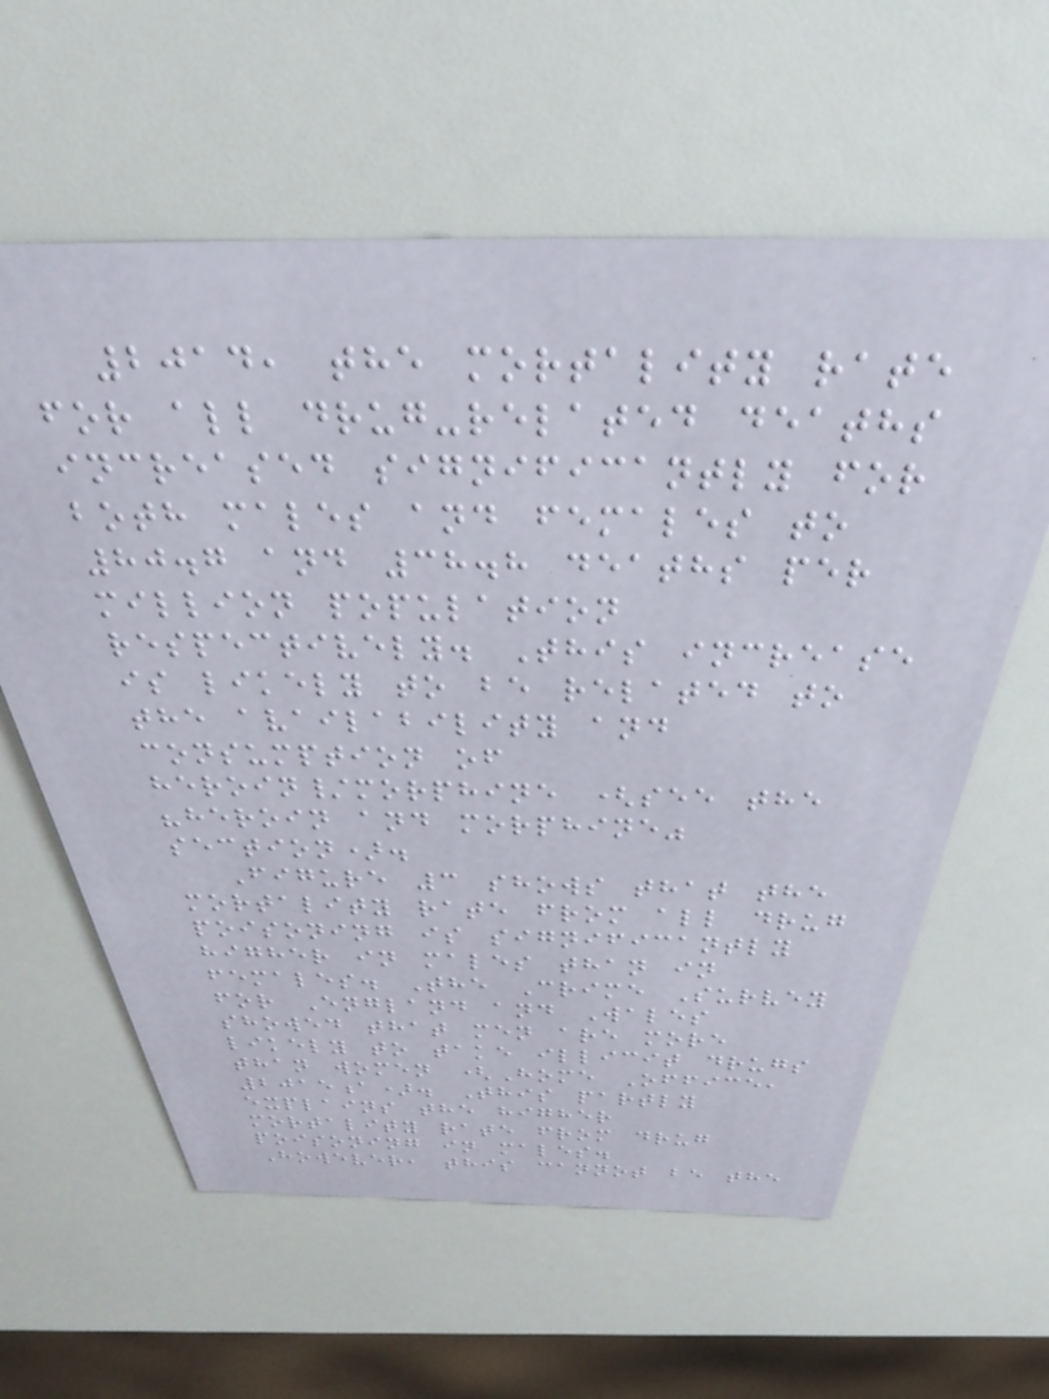2014, the mortality rate
for all drug-related deaths
increased significantly for
both males and females to
80.7 and 38.8 deaths per
million population
respectively. This increase
is likely to be related to
the availability and
consumption of
heroin/morphine (see the
"heroin and morphine"
section).
Figure 3 shows that the
mortality rate from all drug
poisoning is significantly
higher in males than in
females. The Crime Survey
for England and Wales
showed that men are more
likely to take illicit drugs
than women (Home Office,
2015a). This partly
explains the higher
mortality rate from drug
poisoning in males.
However, this cannot be the
